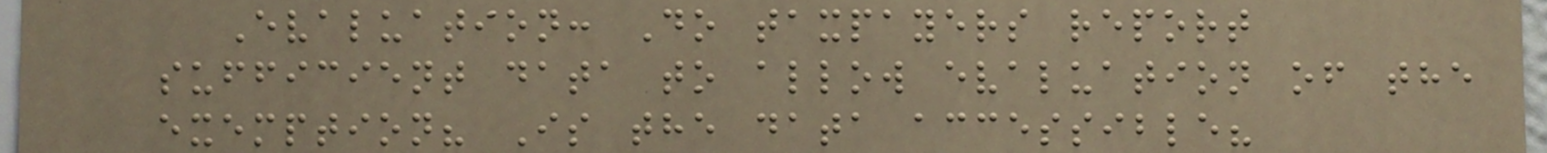Evaluation: Do taxpayers report
sufficient data to allow evaluation of the
exemption? Is the data accessible?
